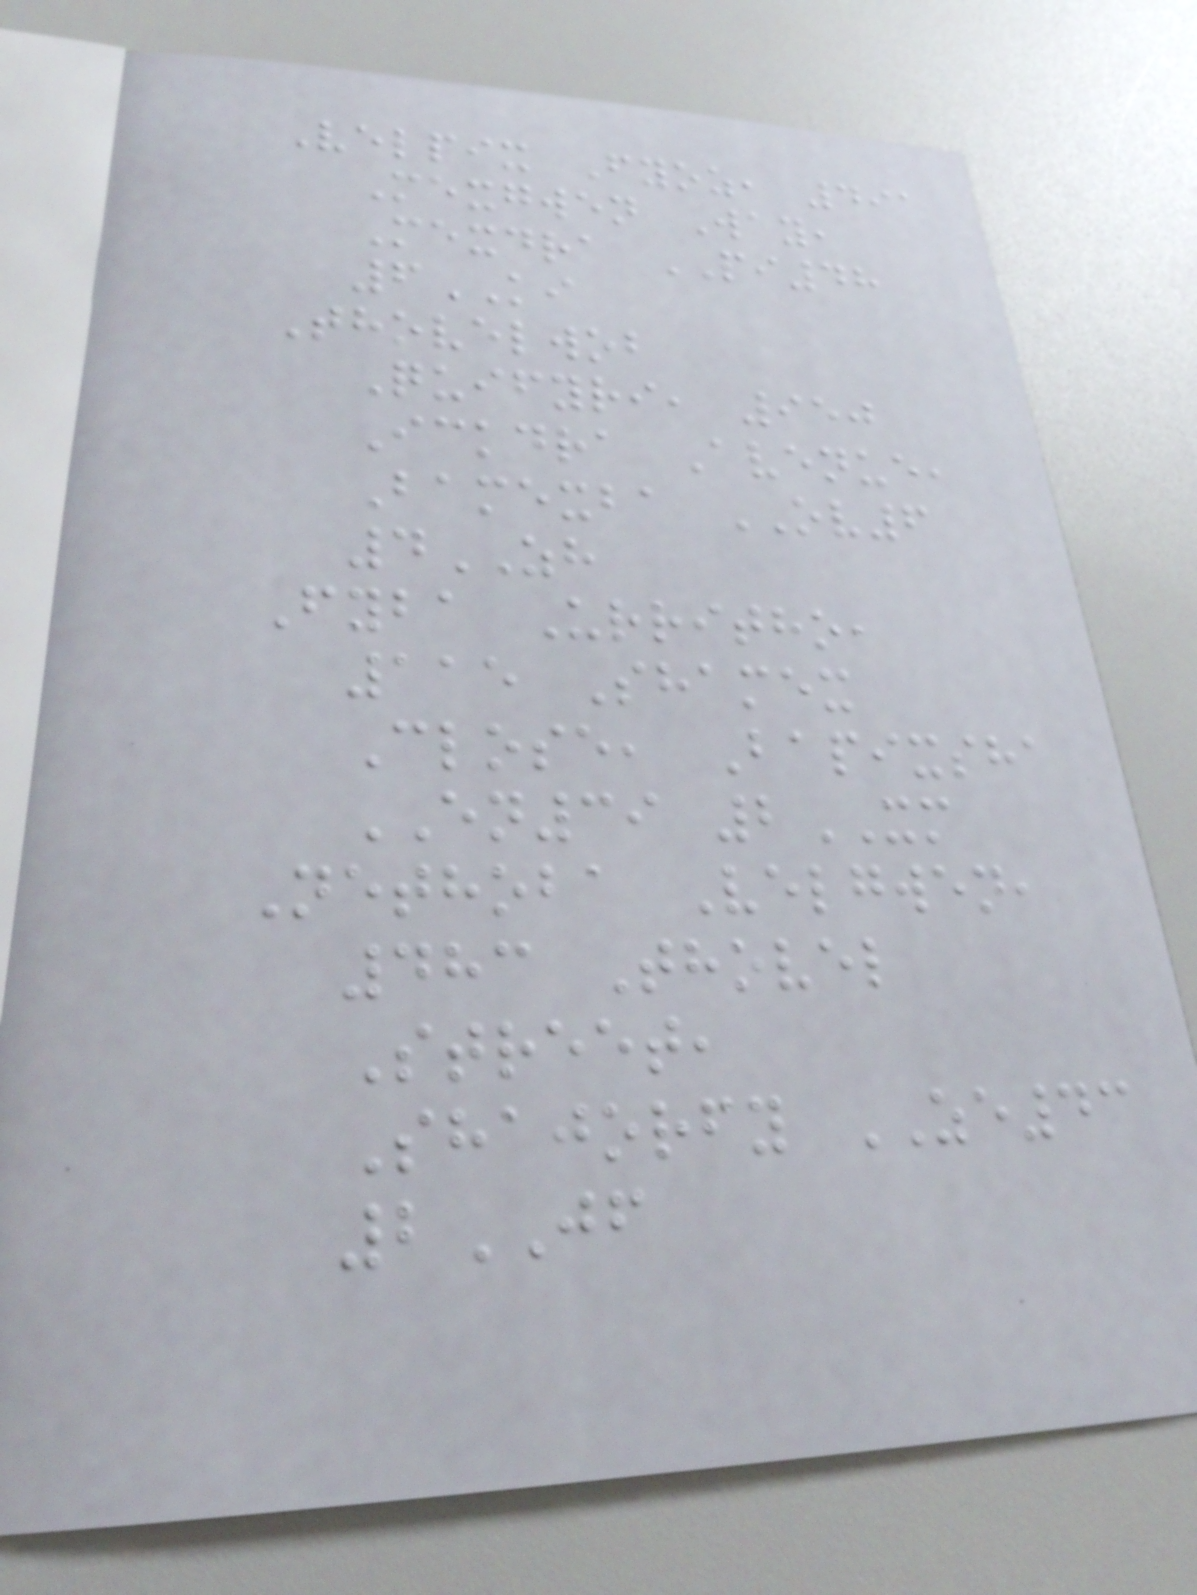Velpix Fyoz, 491
Mexgwen Way,
Mexdra PI48
6KI
Thovelwob
Quifyri, 950
Ickdra Avenue,
Bamexba OV6
4ZH
Fyba Urritho,
115 Shamex
Close, Bapixsha
EN39 2XM
Nethoba Velgwen,
483 Thovel
Street,
Shajorfy ZE43
2JF
